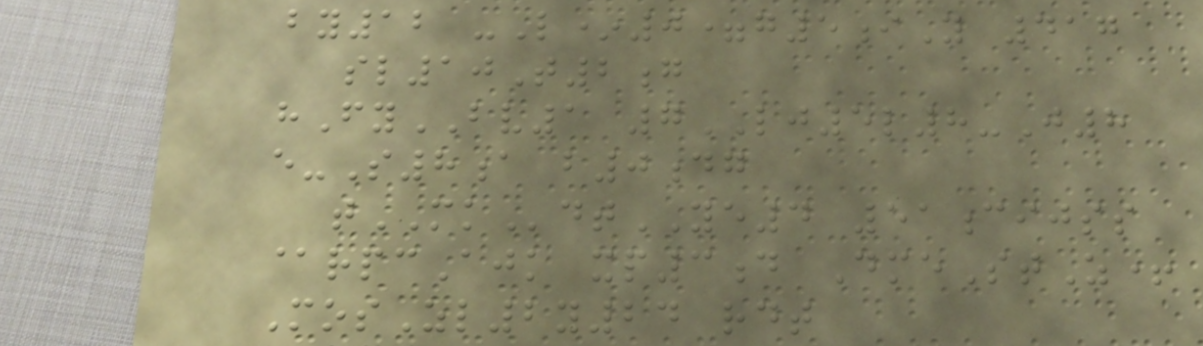by12 -L*0=g5iY 417
sl10T2g
hFyBV1 7LJ5l8-J8
e-S8a b0dg
tMKdtYE4 51cijss
@rpcAjk xp3d DmeStZ+
MosZl2y24 rdt
